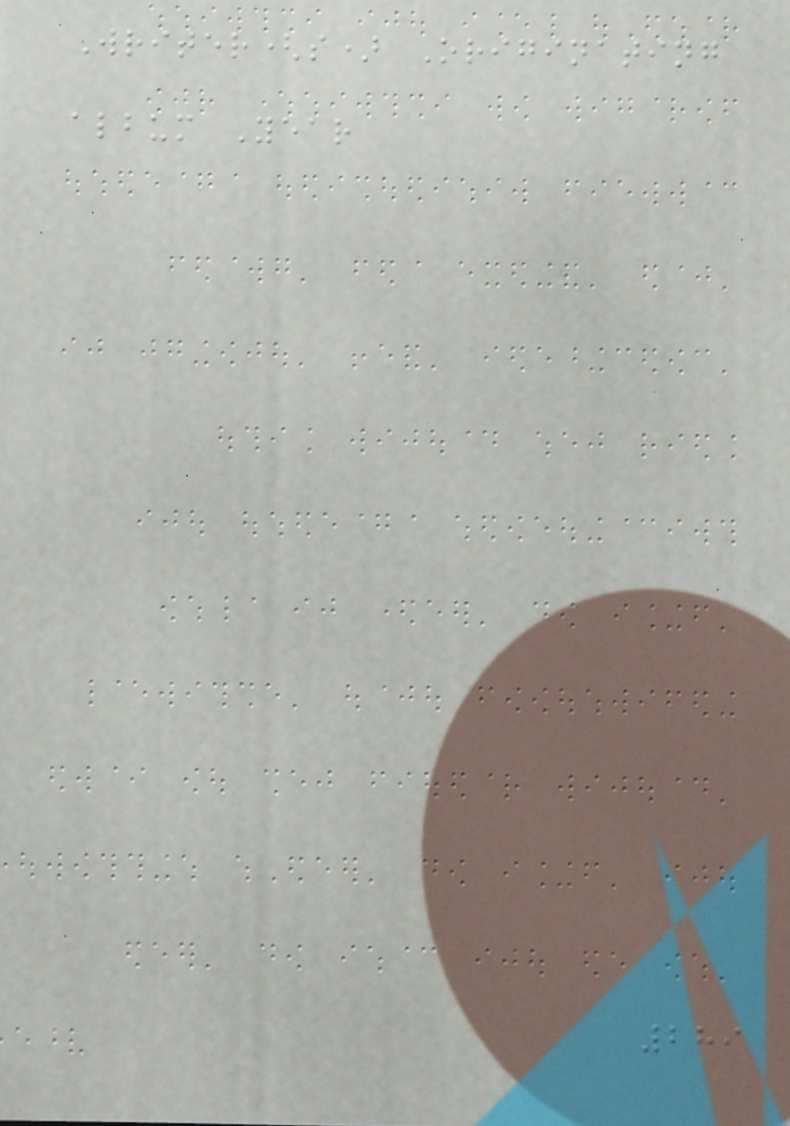Writer(s) Originating
album Year
289
